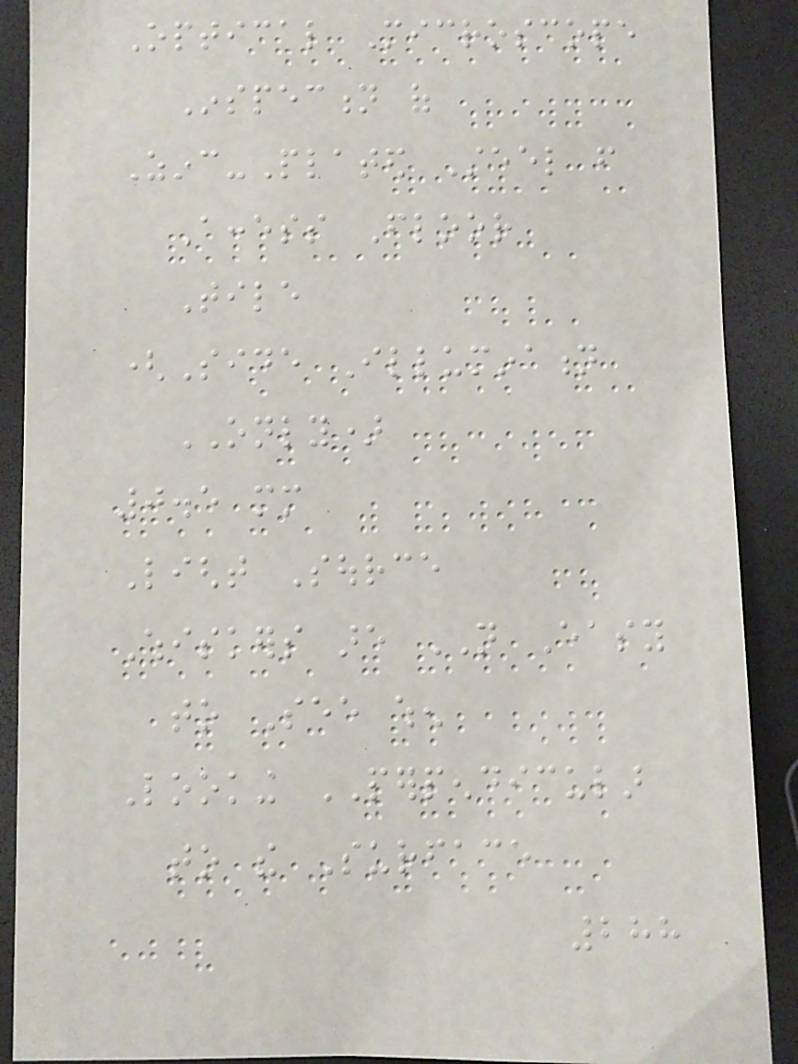Optical Microscope
Inspection of
Zinc-Plated Steel from
Access Floor
Tile
(Side Illumination
ONLY)
0.5 mm
Light Source
Whiskers are NOT Easy
to See when
Looking PERPENDICULAR
to the Surface
288
